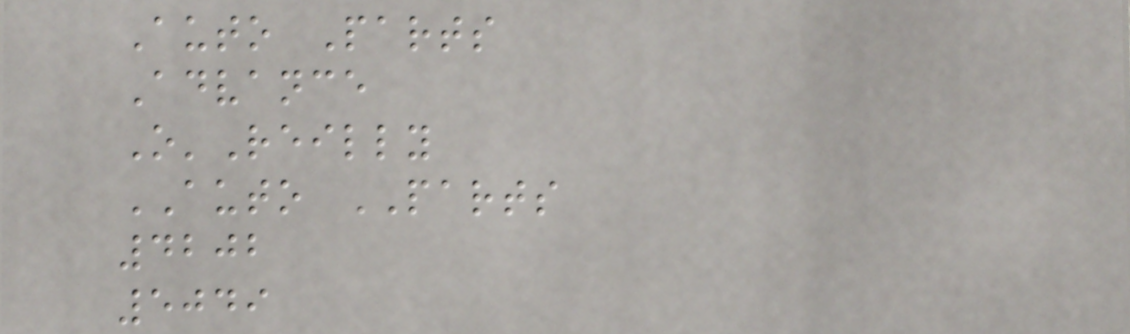Auto Parts
Advance
O'Reilly
AUTO PARTS
4202
5049
